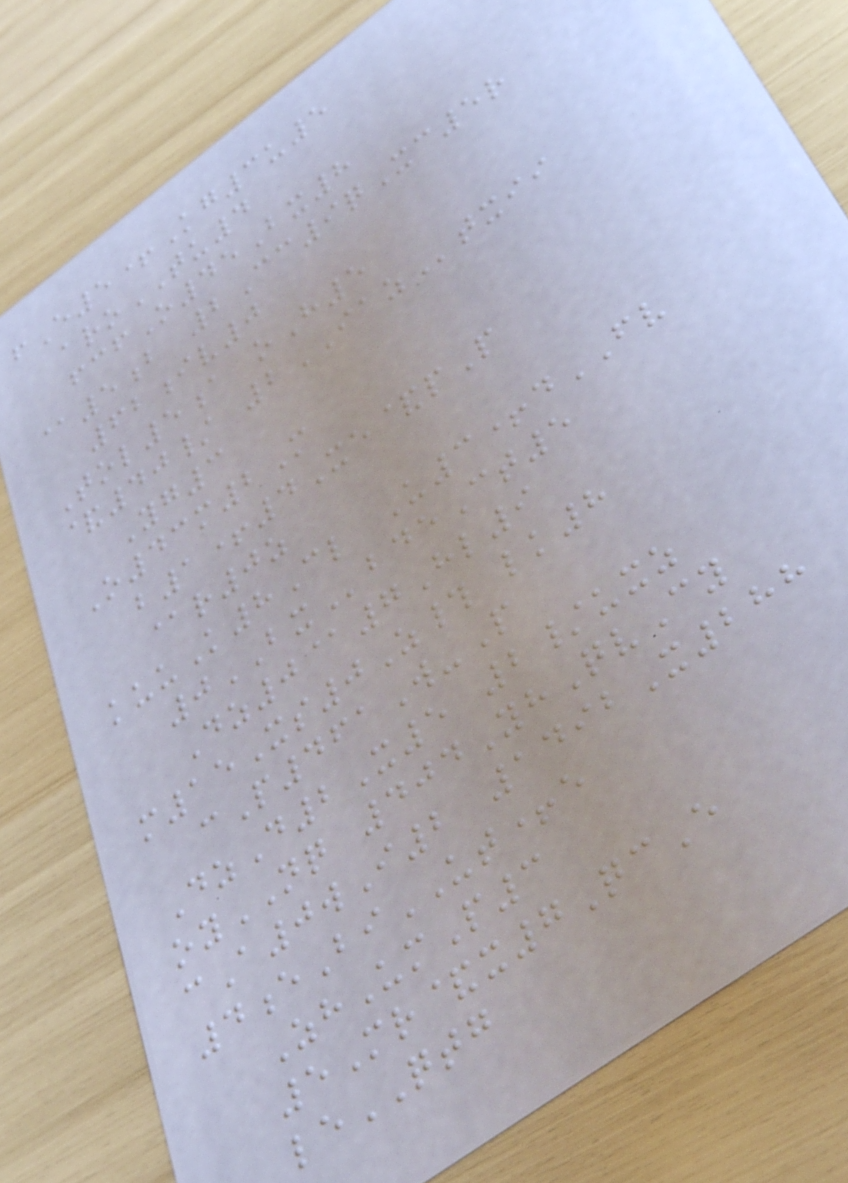fE5+Kg3u5
aroTU4
fcfO45Bx8
@5b 2Cc9qXc5r
62iv0
Tol5a oH5
&40/ 2IAZtxii
Yg3
O43m2M
b1+4Xe&pP
@r0z
kuuK8Cl U3+dFV
0BXbdeCt5
Dz0@7Hl9
m15Xs0Z# lk8
cP461W-P
DzD2X5 2/uxz
oyNQ 404YhQvCy
cA0wI2 1492X288
4eBiUT+e
ZhUmP3
5Mr&x7QcE
leQTG
